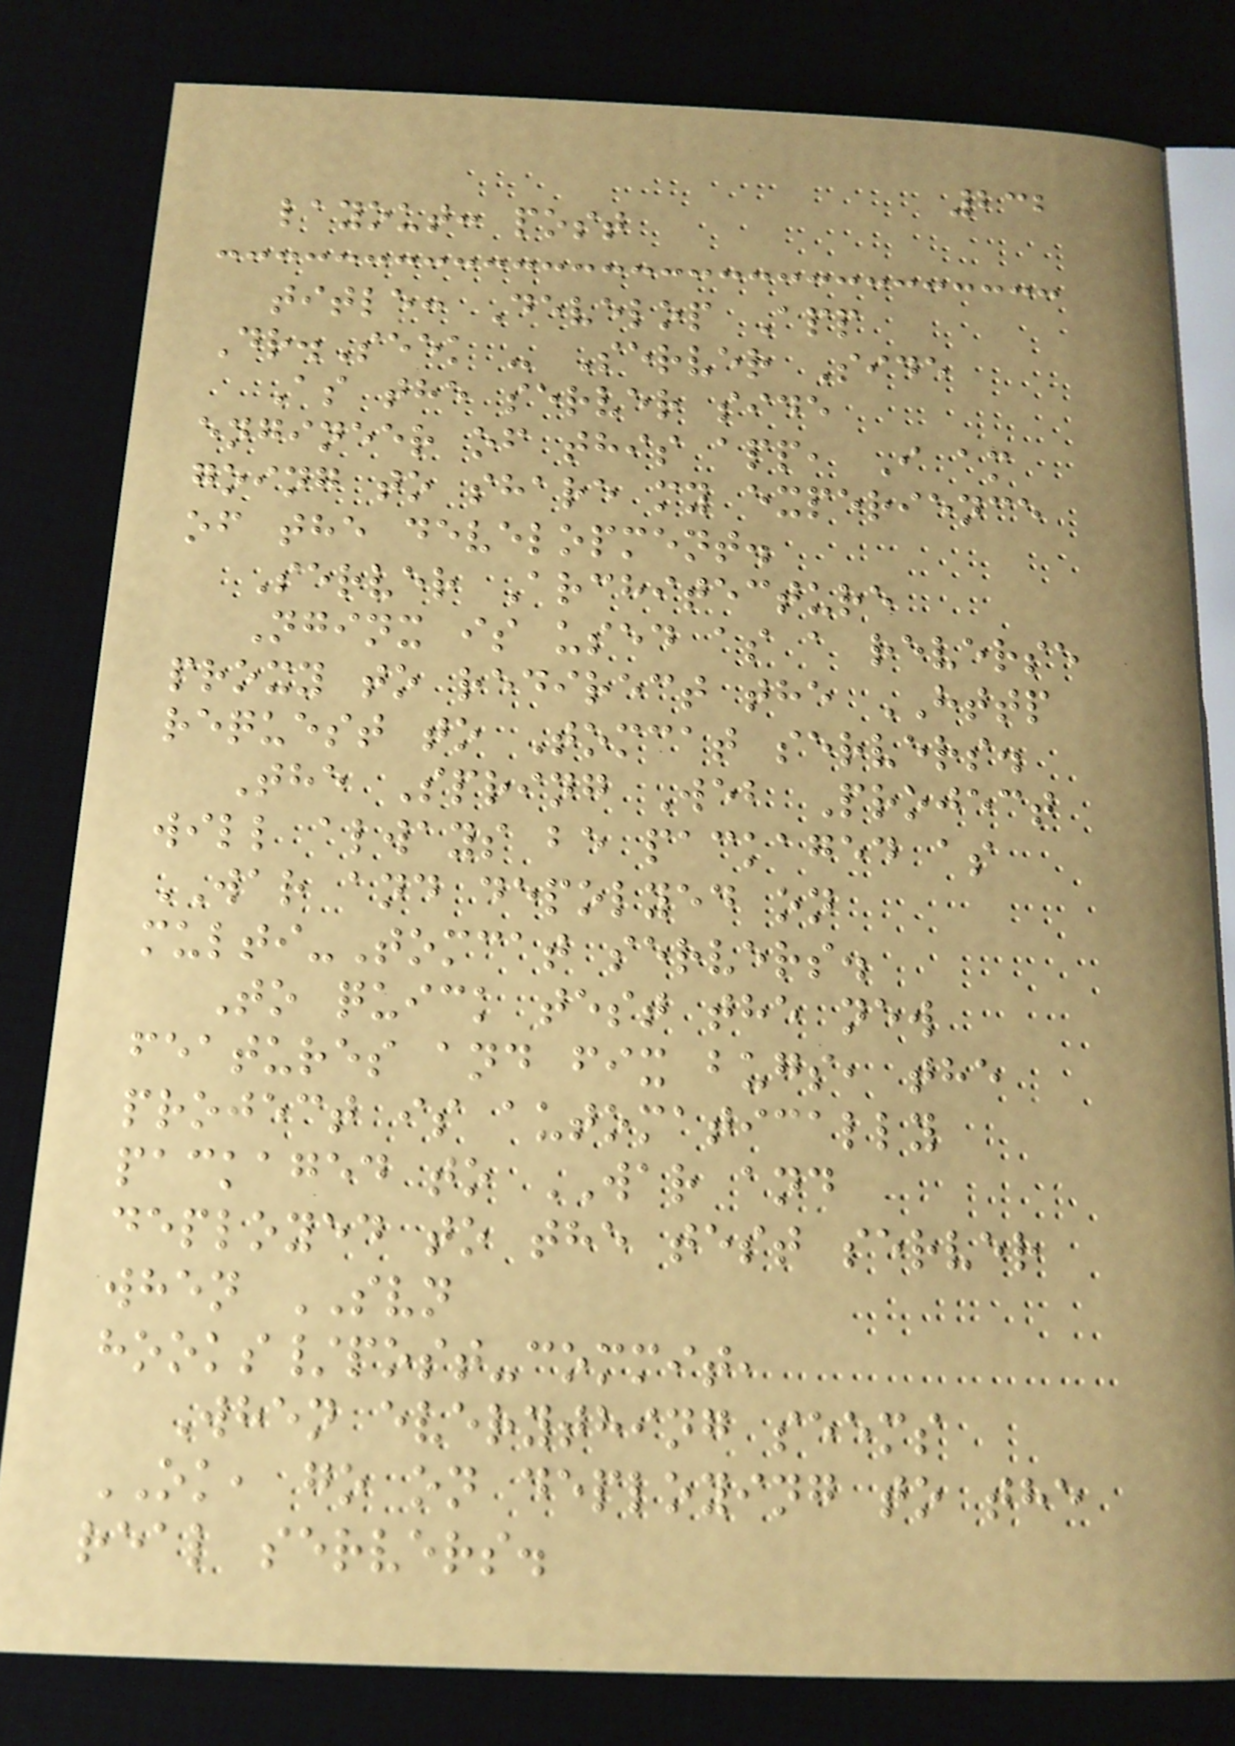232
layout: post
title: Develop App
Dr.Seek - Server Side
As the server side
engineer of this app, I am
going to share my experience
of the development.
Server Architecture
Nginx is used as a reverse
proxy to redirect the HTTP
request to Tomcat servers.
The Spring Web Project
will always be packaged as
WAR and depolyed on
multi-Tomcat servers.
To quick test the new
features and fix bugs, the
project is automatically
packaged to WAR and
deployed to the test server
when SVN
hooks/post-commit,
When everything seems
OK, go on deploying to the
real servers.
